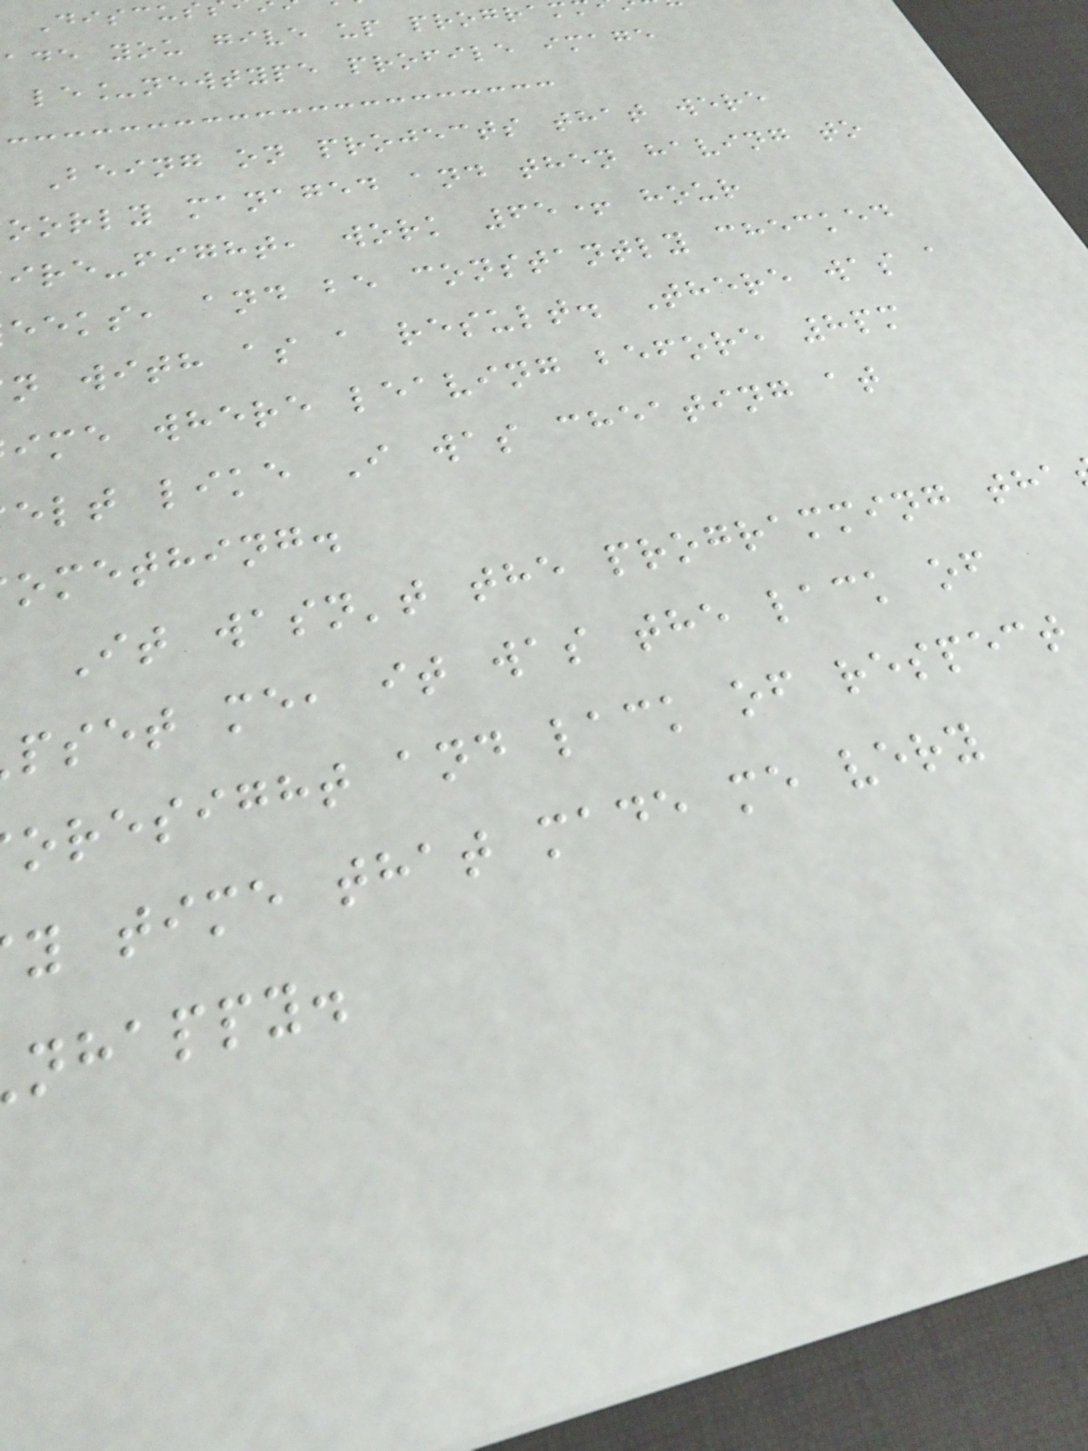ade you give up progra
le_newtype profile image
Being on projects that were
oorly managed and then having to
ire-fight, work 65+ hour
eeks, and be constantly checked
n with as a result. There was a
ime where leaving before 8pm
elt like I was cheating at
omething.
It wasn't the programming tha
pset me, it was the lack of
oresight and lack of respect
y time that made me very
nhappy.
